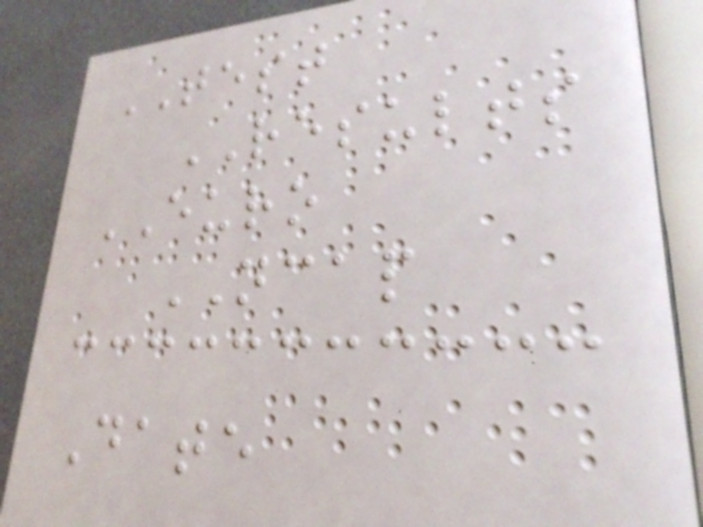TEST
RESULTS
EURO
NCAP
Date
